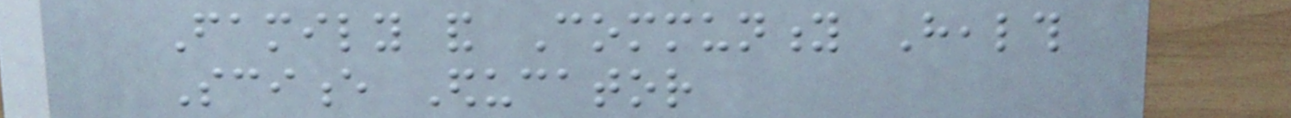Family and Community Health
Science Educator
